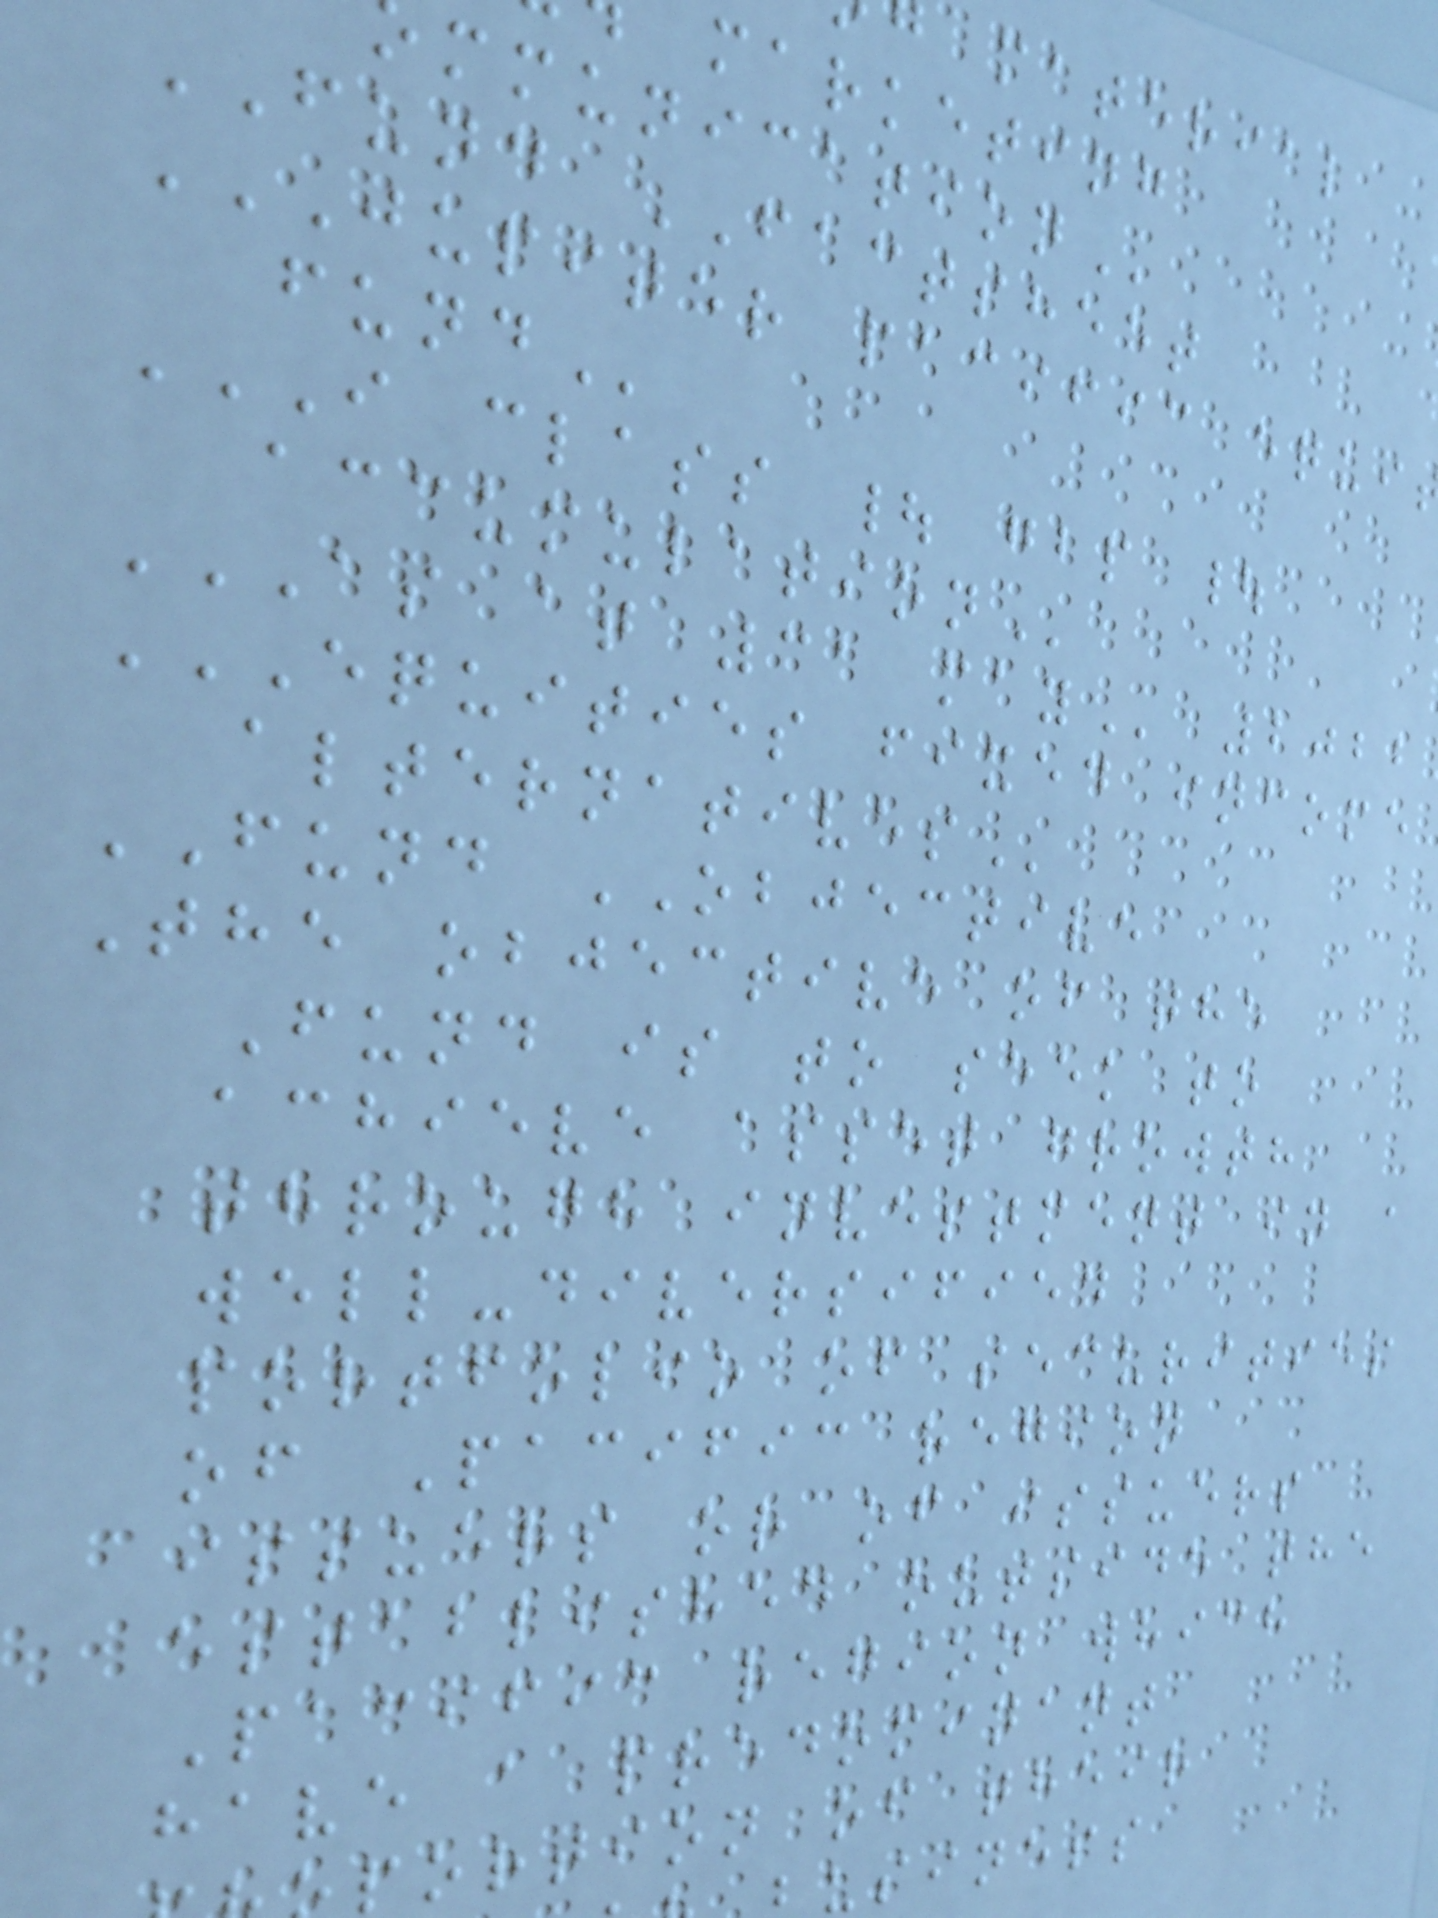material
marketing
FUND FACTSHEET
I CLASS | GBP |
AS AT 31 MAY 2022
EQUITIES FIXED INCOME
FUND OBJECTIVE
The objective of the
Fund is to seek to
achieve asset growth
through investment in a
well-diversified
portfolio of securities
of Pacific region
issuers or of issuers
established outside the
Pacific region which
have a predominant
portion of their
usiness
